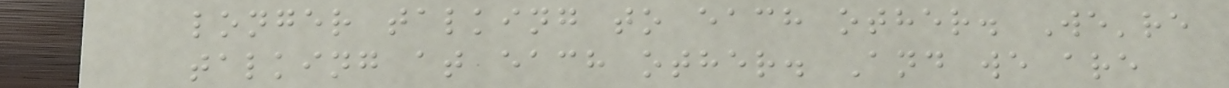longer talking to each other. We're
talking at each other. And we are
